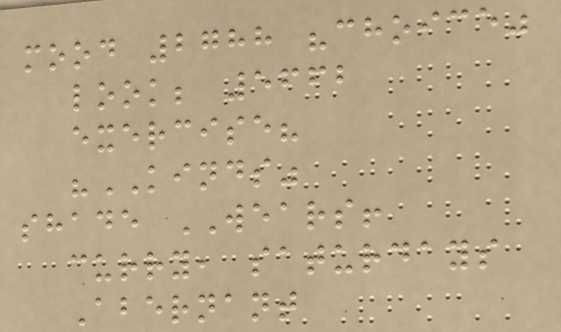mood 2788 "choice"
look; 5662
exercise?
"KINDS"
shade WEARS!
curry, saturdays
Abernant
